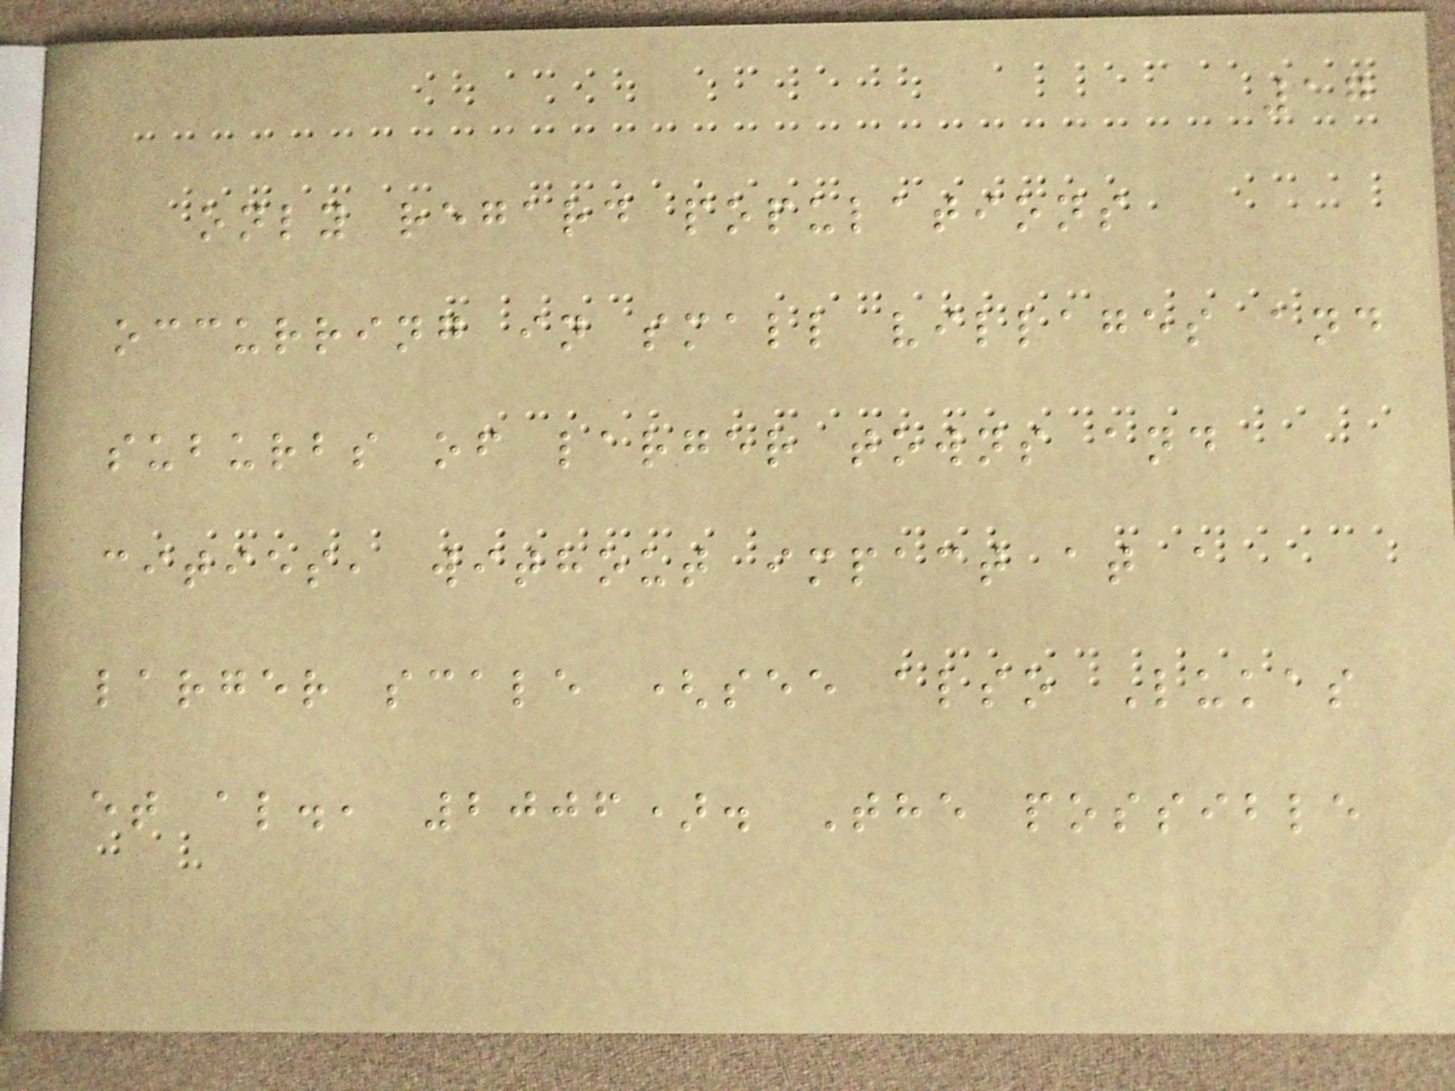17
only regard populations
occurring in small villages and
suburbs of larger towns and
cities, without impact at a
larger scale (see also Lukas
et al., 2006). The possible
